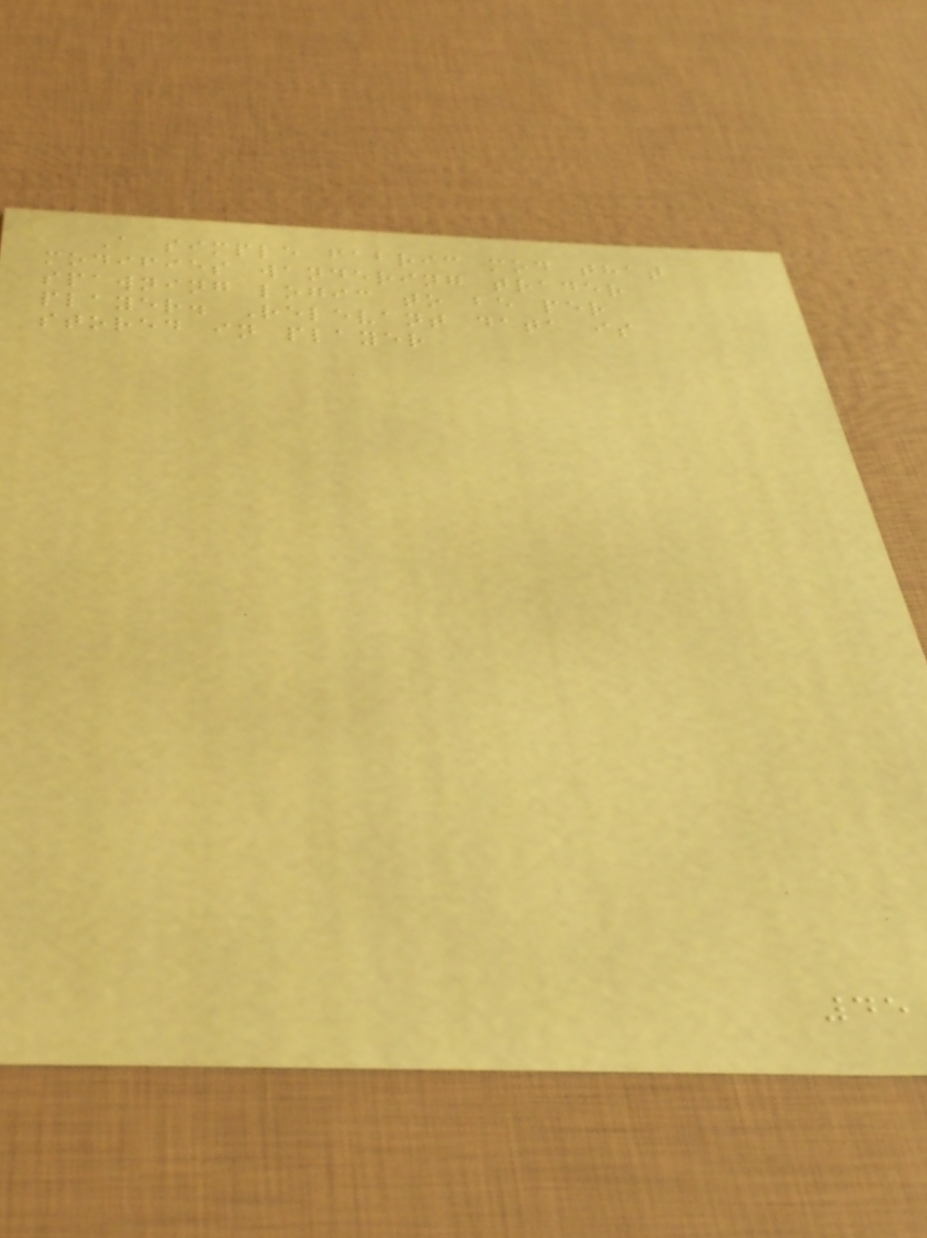A simple fabric mod that
modifies wandering trader
spawning logic to be per
player. Relevant data is
stored in player
45
